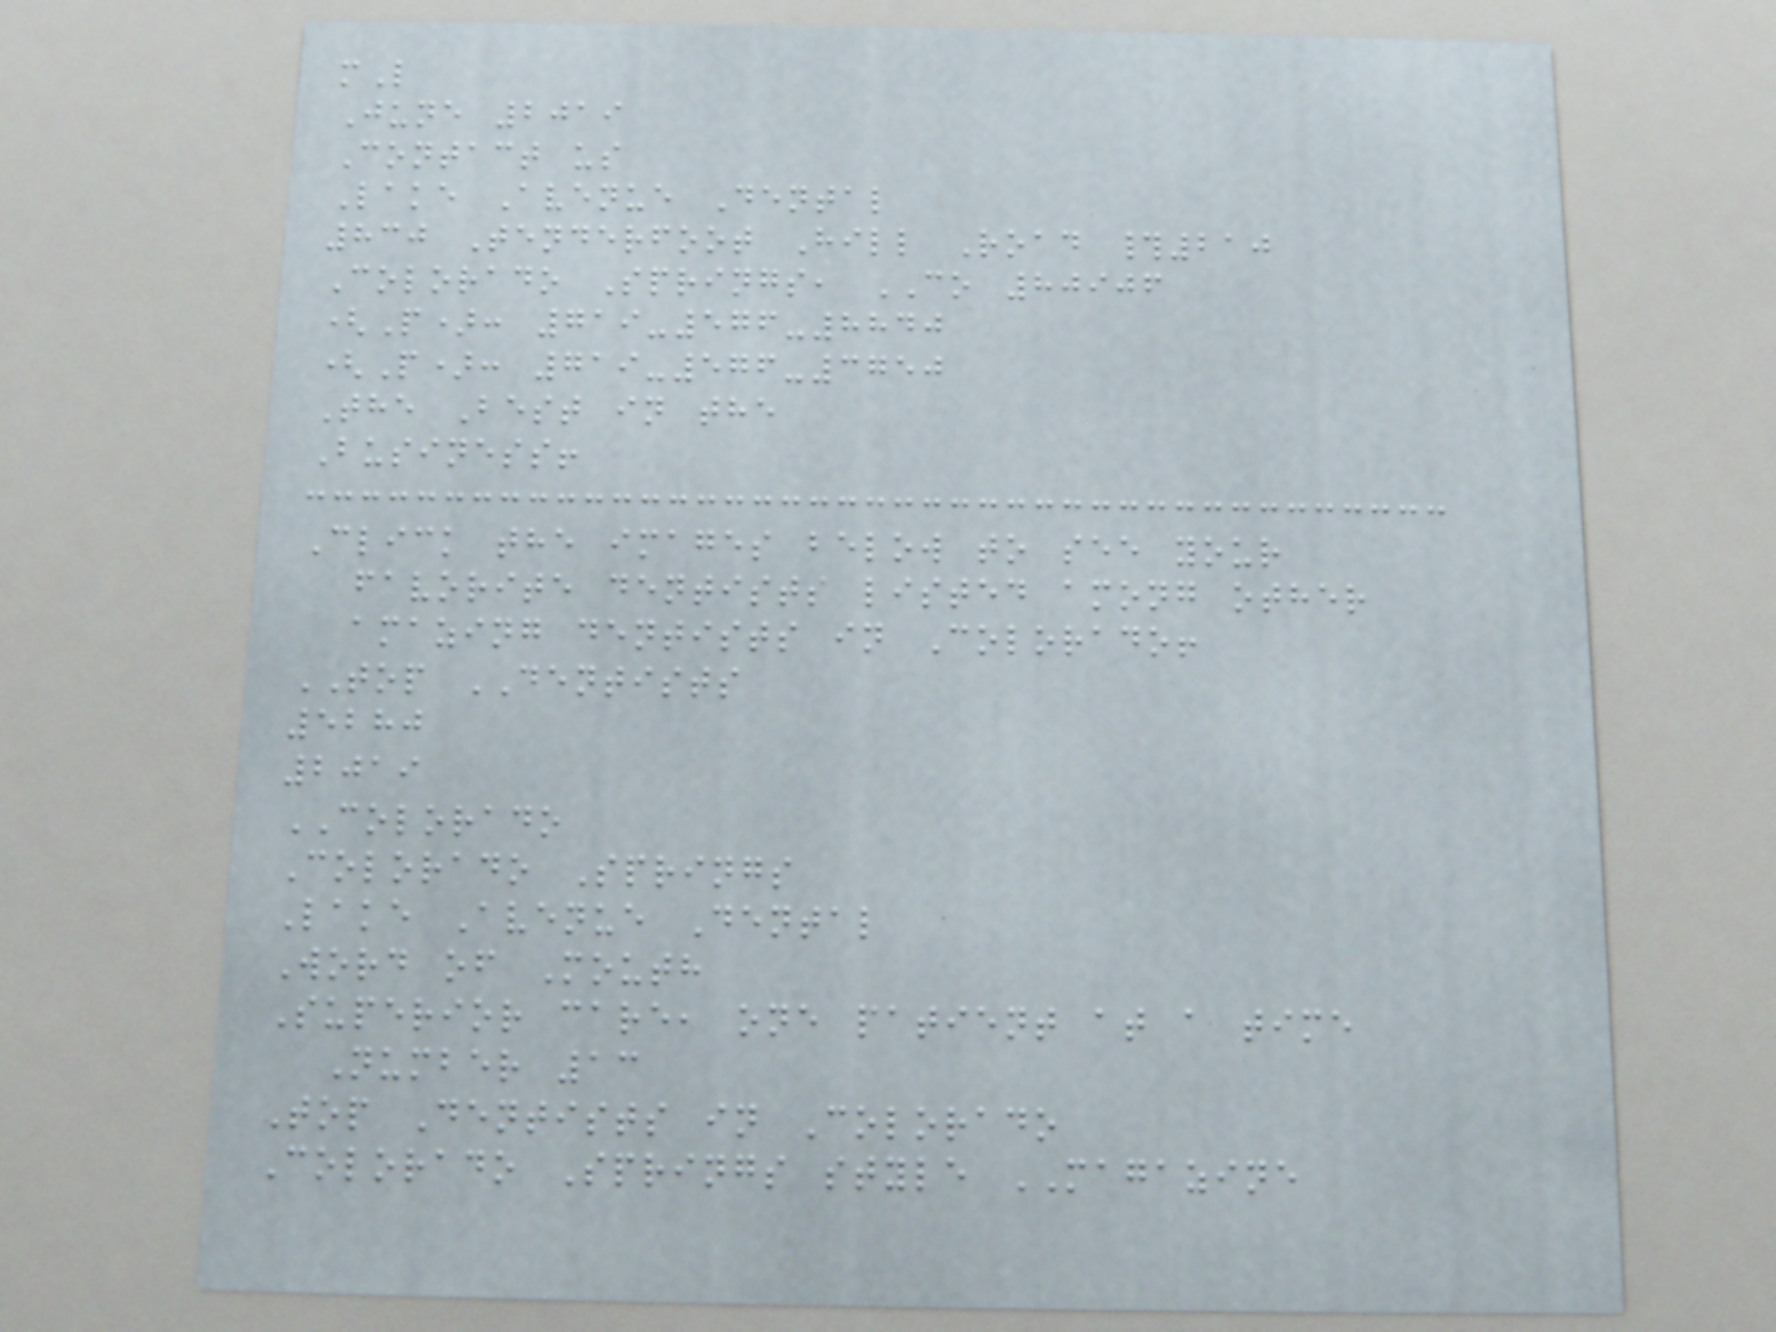mL
June 2019
Contact us
Lake Avenue Dental
830 Tenderfoot Hill Road #210
Colorado Springs, CO 80906
(P): 719-576-8840
(P): 719-576-3750
The Best in the
Business!
Click the images below to see your
favorite dentists listed among other
amazing dentists in Colorado!
TOP DENTISTS
5280
2019
COLORADO
Colorado Springs
Lake Avenue Dental
Word of Mouth
Superior care, one patient at a time
Number 13
Top Dentists in Colorado
Colorado Springs style MAGAZINE
